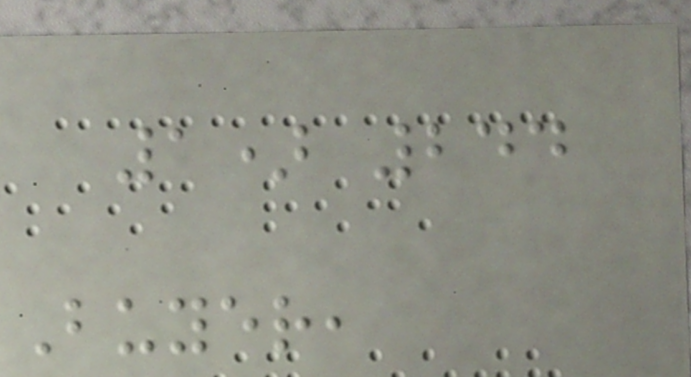1) 244
Buyer,
